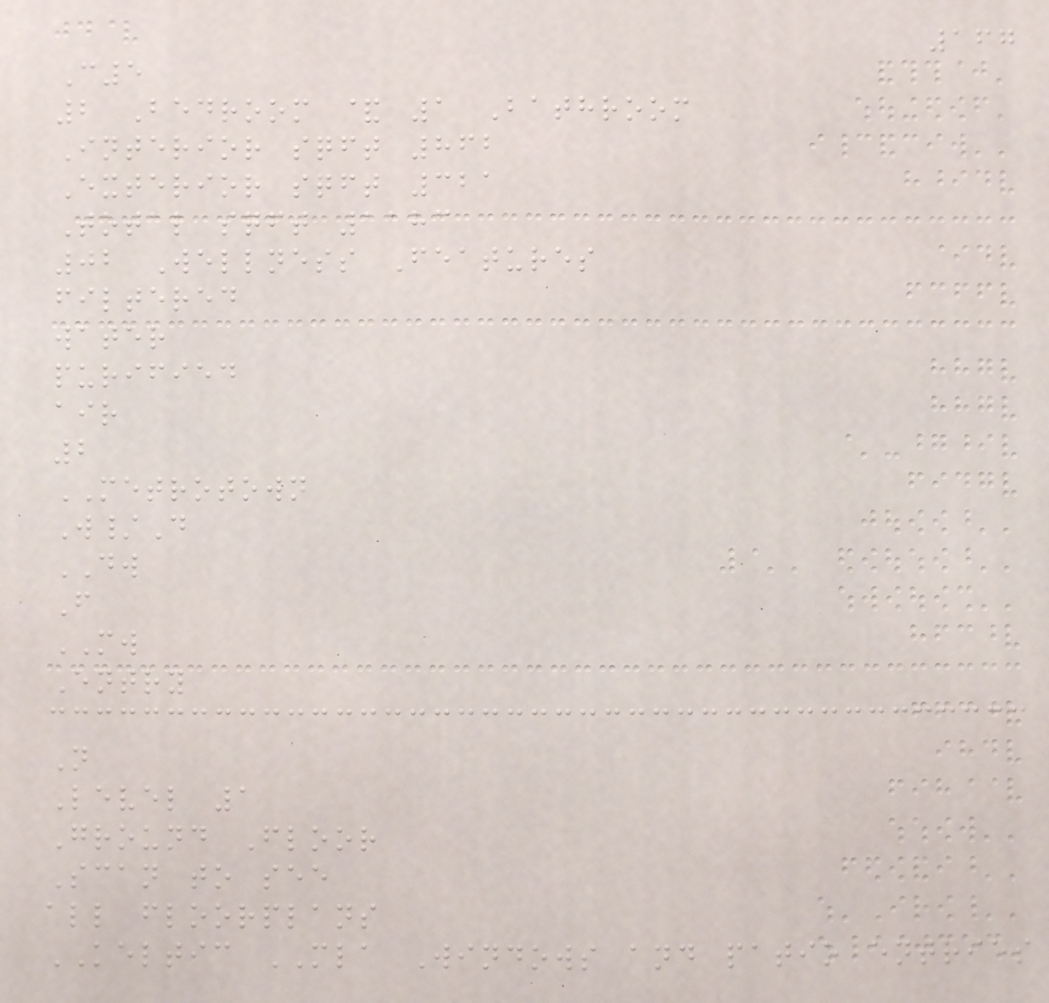167
C5
2 Bedroom & 1 Bathroom
Interior sqft 862
Exterior sqft 321
Total sqft 1183
02 Wellness Features
filtered
water
purified
air
2
METROTOWN
W/D
DW
F
MW
Entry
N
Level 1
Ground Floor
Scan to see
all floorplans
KELTIC MLA Windows and patio entries
